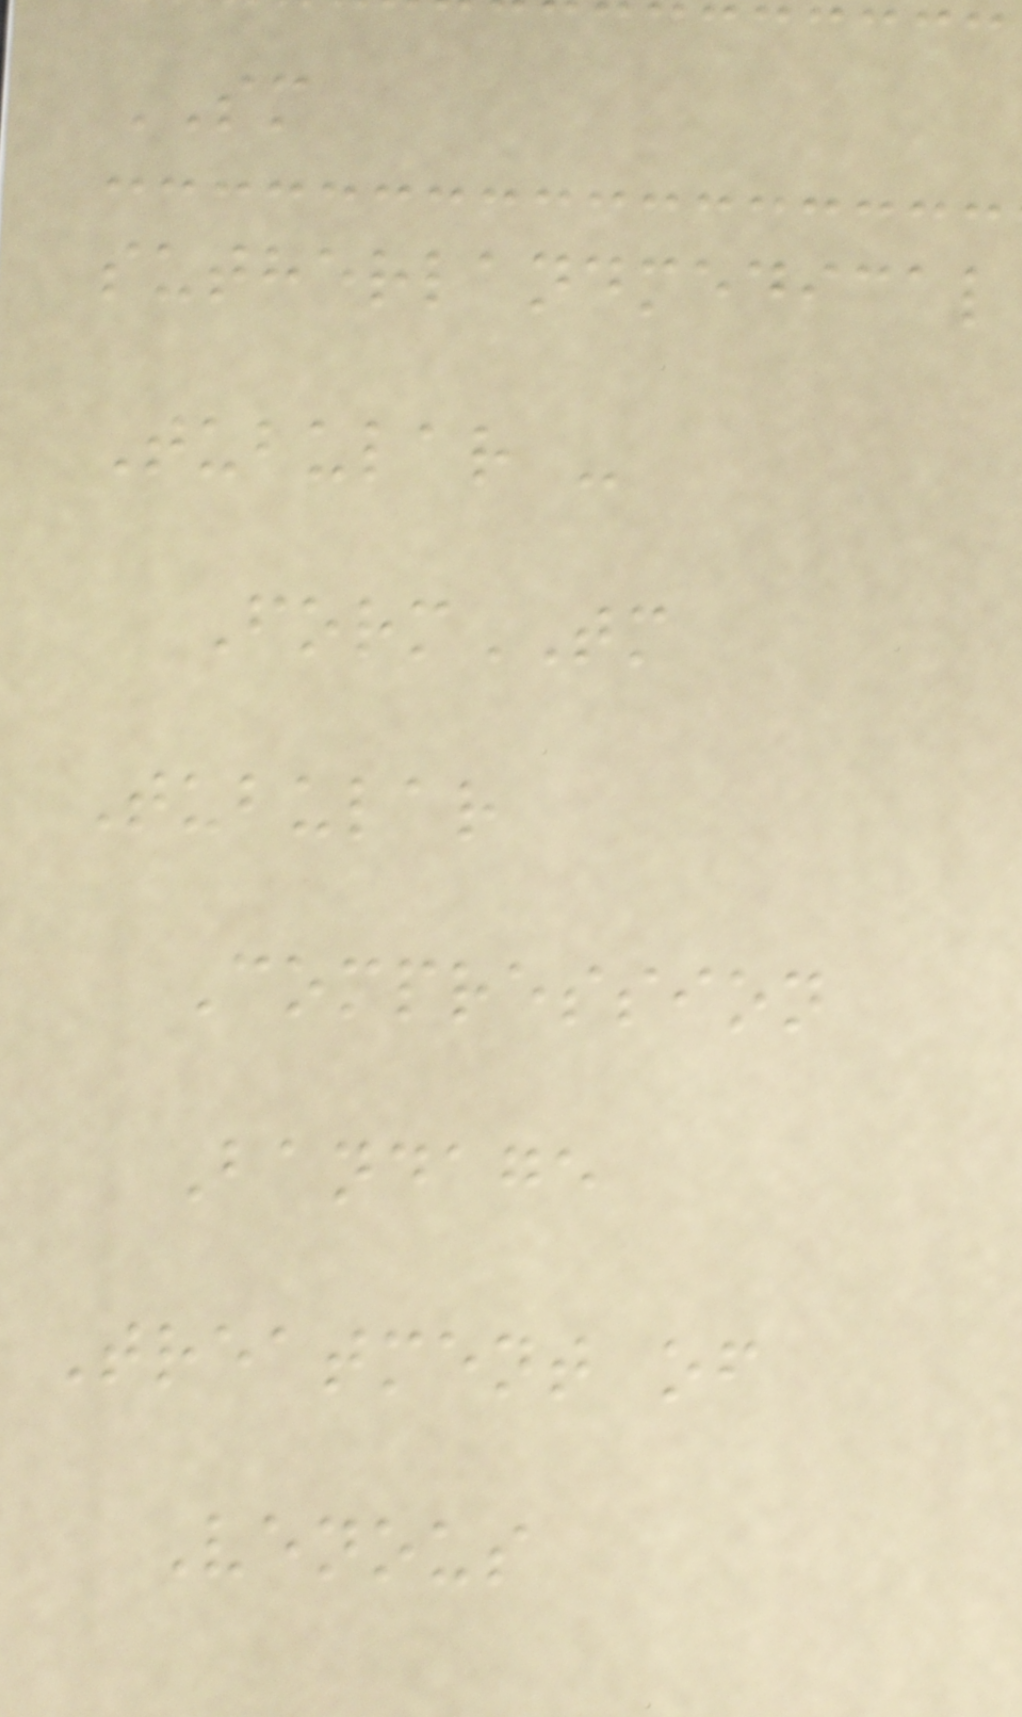SM
sutherlandmedical
Tubular -
FormTM
Tubular
Compression
Bandage
Treatment of
Venous
